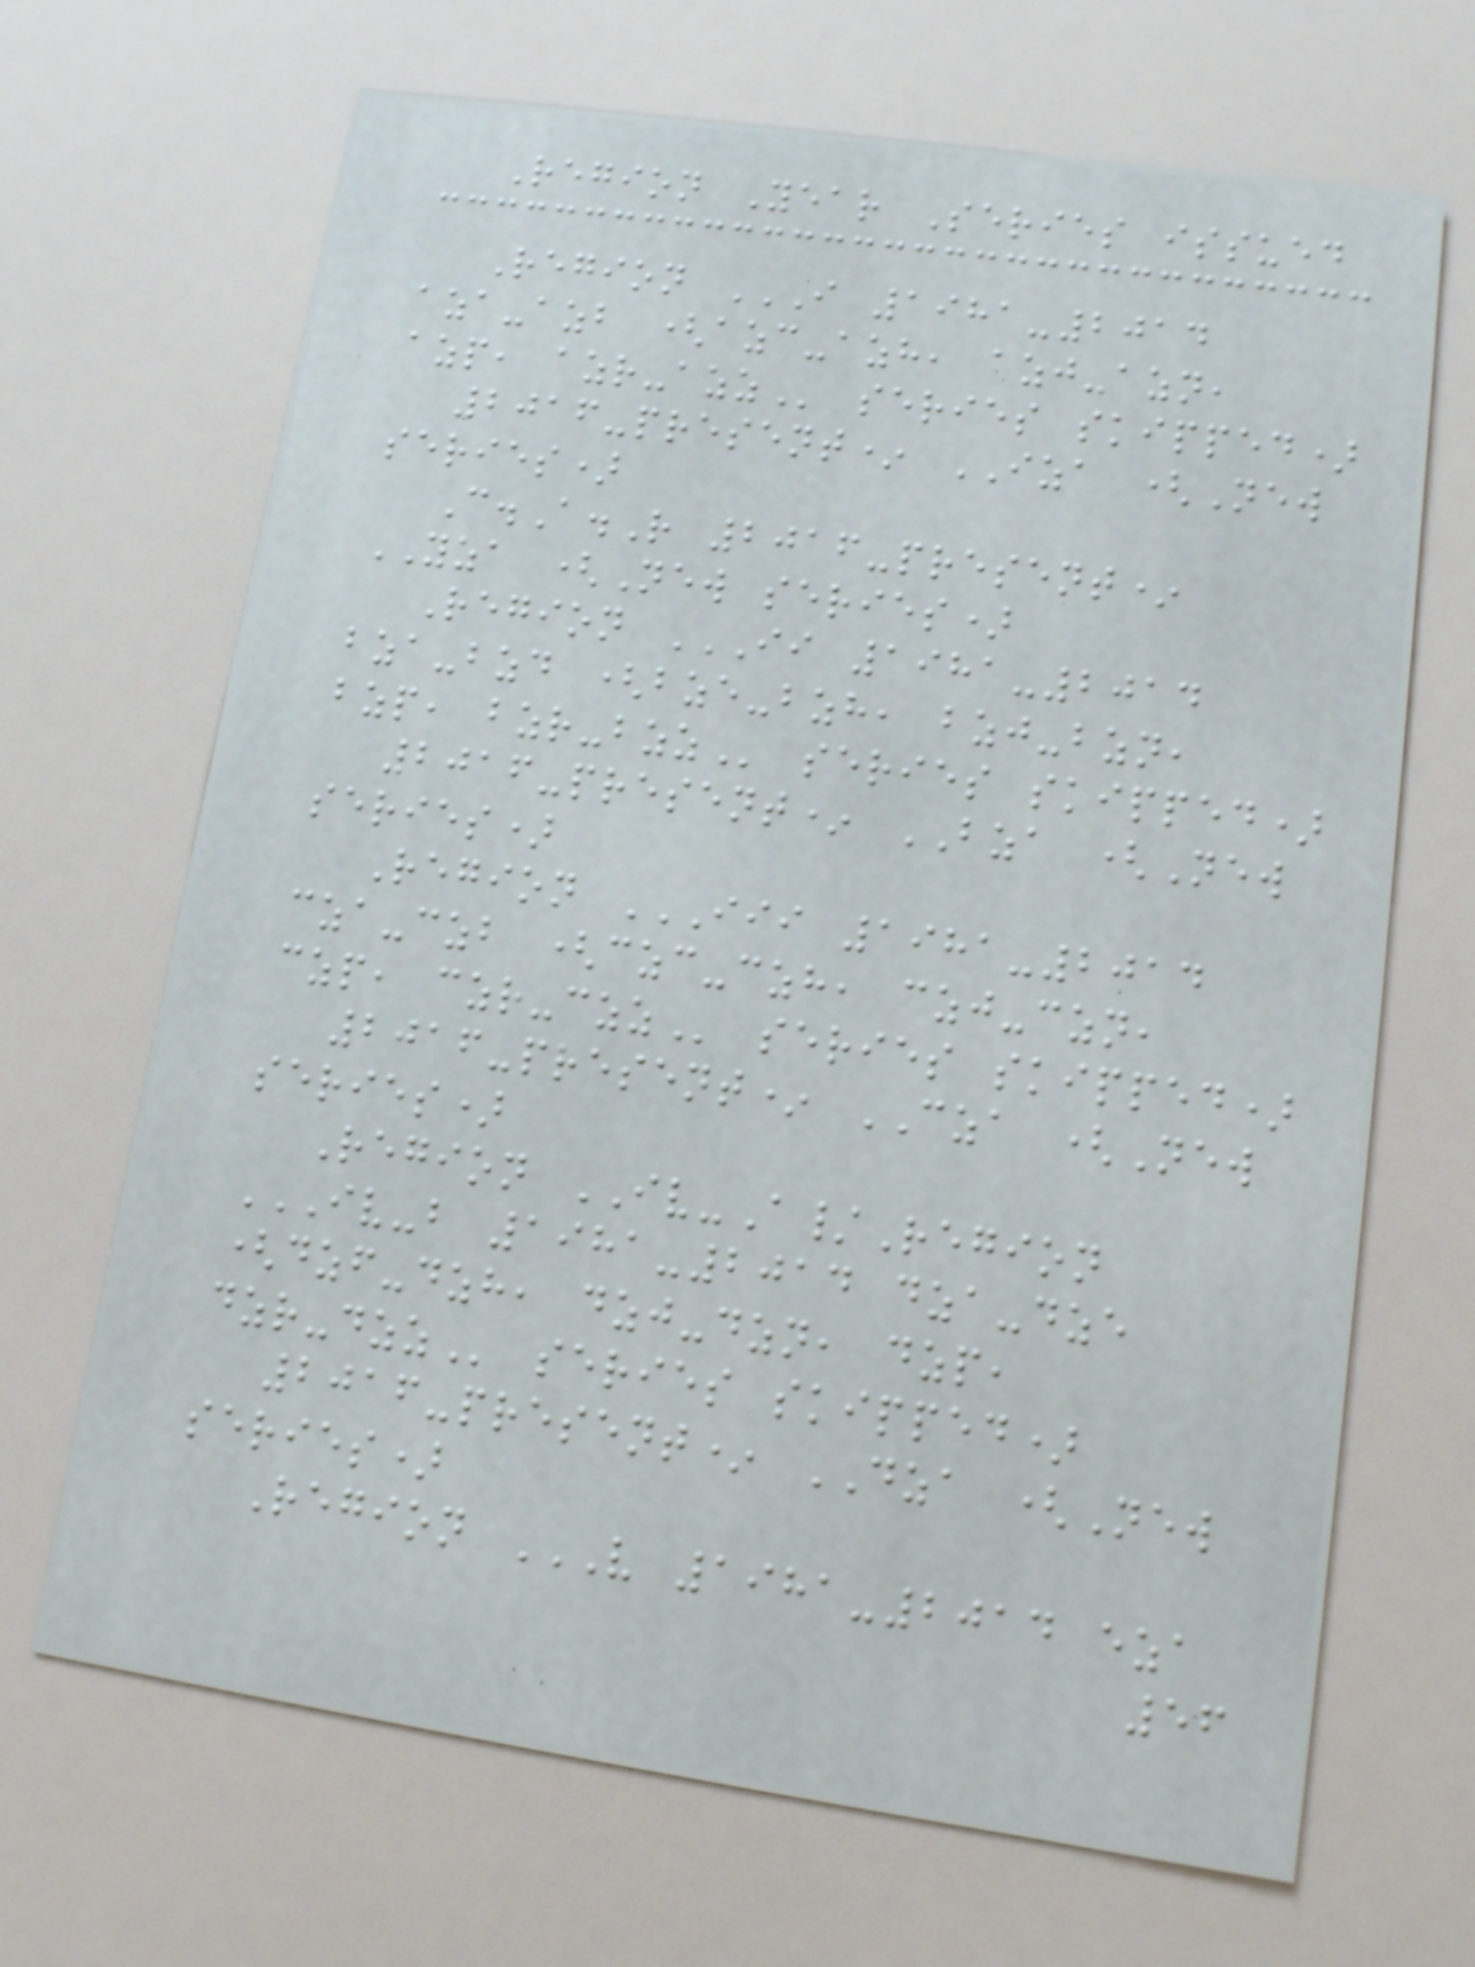Region Year Series issued
Region I 1981-2014
AZA-AZB (AZC-AZH, AZJ-AZN,
AZP, AZR-AZZ series skipped)
2016-present* IZA (New
series)
C.A.R 2016-present*
YZA (New series)
Region II 1981-2014
BZA-BZD (BZE-BZH, BZJ-BZN,
BZP, BZR-BZZ series skipped)
2016-present* BZA (New
series)
Region III 1981-2014
CZA-CZB (CZC-CZH, CZJ-CZN,
CZP, CZR-CZZ series skipped)
2016-present* CZA (New
series)
Region IV-A/Region
IV-B 1981-2014 DZA-DZE
(DZF-DZH, DZJ-DZN, DZP,
DZR-DZZ series skipped)
2016-present* DZA (New
series)
Region V 1981-2014 EZA
56
